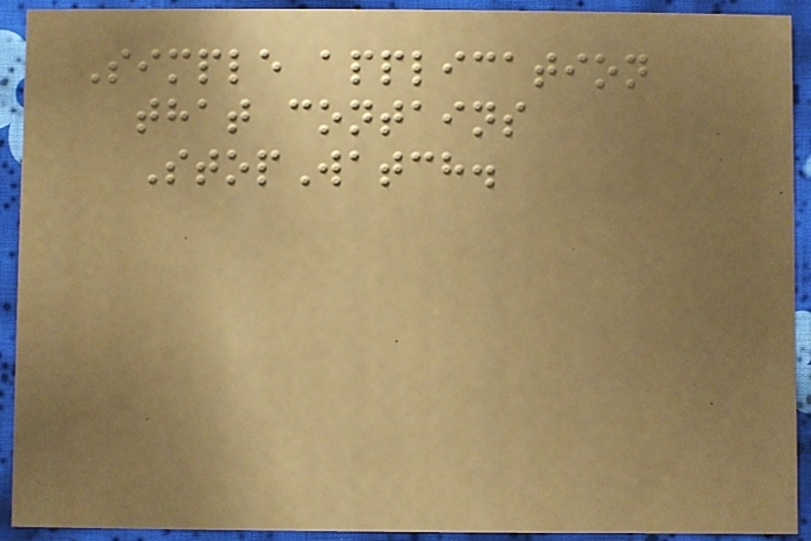Simple application
that contains
StopWatch.
